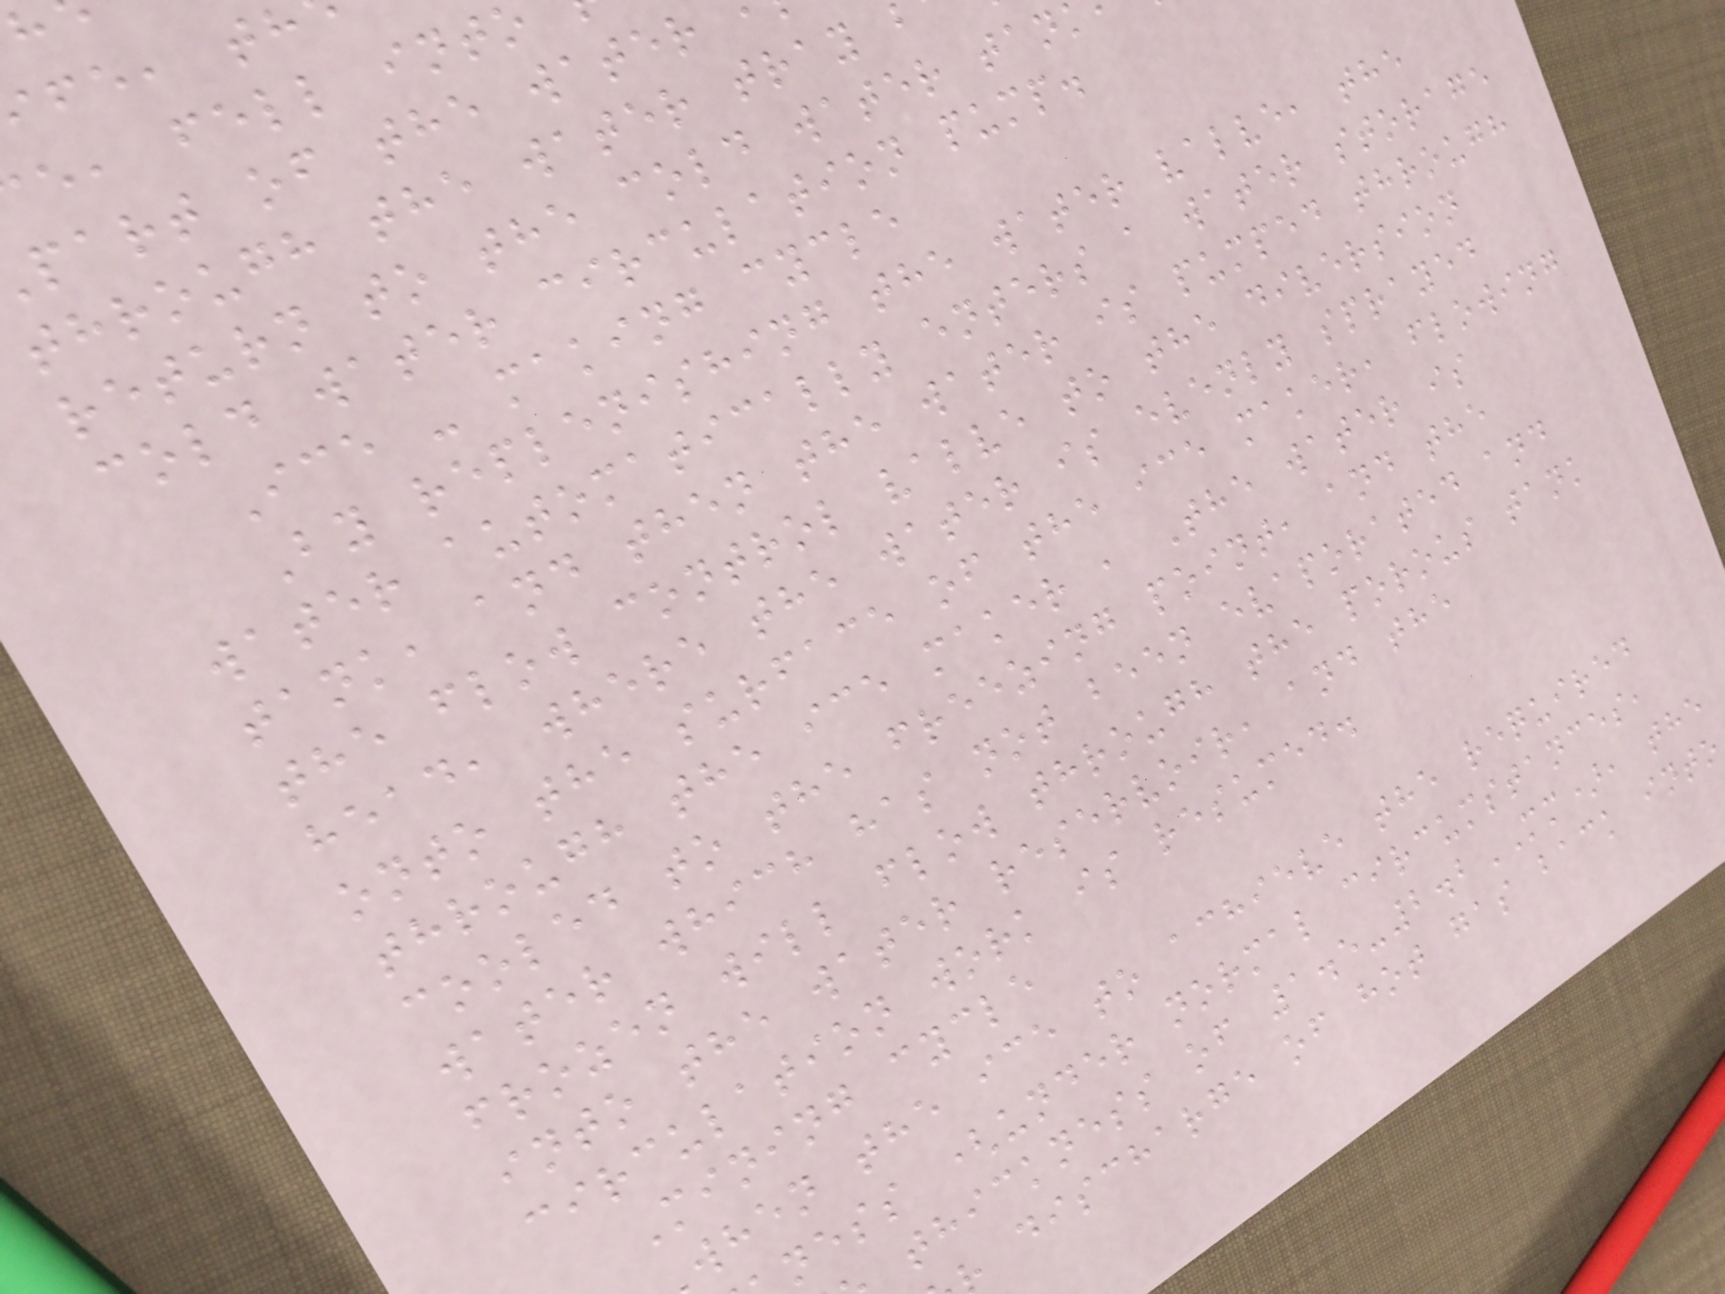e, fell into
part of the water
through the water tray
return to the cold water tan
cold water circulation pump.
Ice - making cycle
By replenishing the water valve, the
water automatically enters a water storage
tank, and then the water is pumped through
the flow control valve to the diversion
head, where the water is evenly sprayed
onto the surface of the ice maker, flowing
through the ice maker , The water is
cooled to the freezing point, and the
water which has not been evaporated and
frozen will flow through the porous tank
into the water reservoir, and the
circulation work is resumed.
Mining cycle
when the ice to achieve the required
ness (under normal circumstances,
thickness of 1.5-2.2MM), the
discharge of hot gas back into
